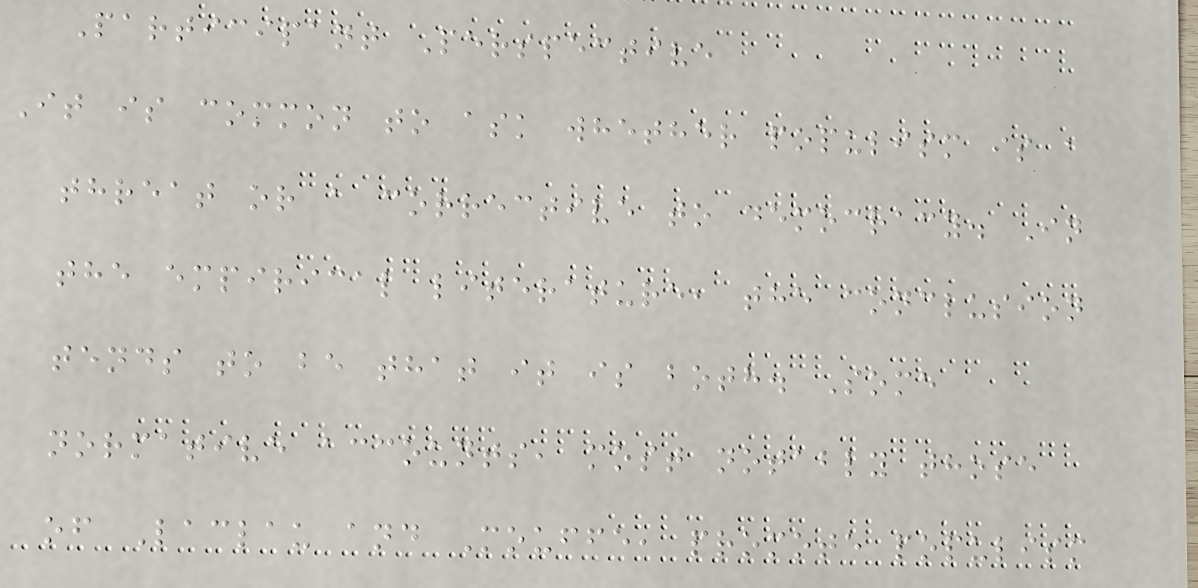Participant Perspective
It is common to ask whether populism is a
threat or a corrective to democracy. In
the empirical literature, the conclusion
tends to be that it is both. Some
normative accounts, most notably those
of Laclau and Mouffe, promote populism
